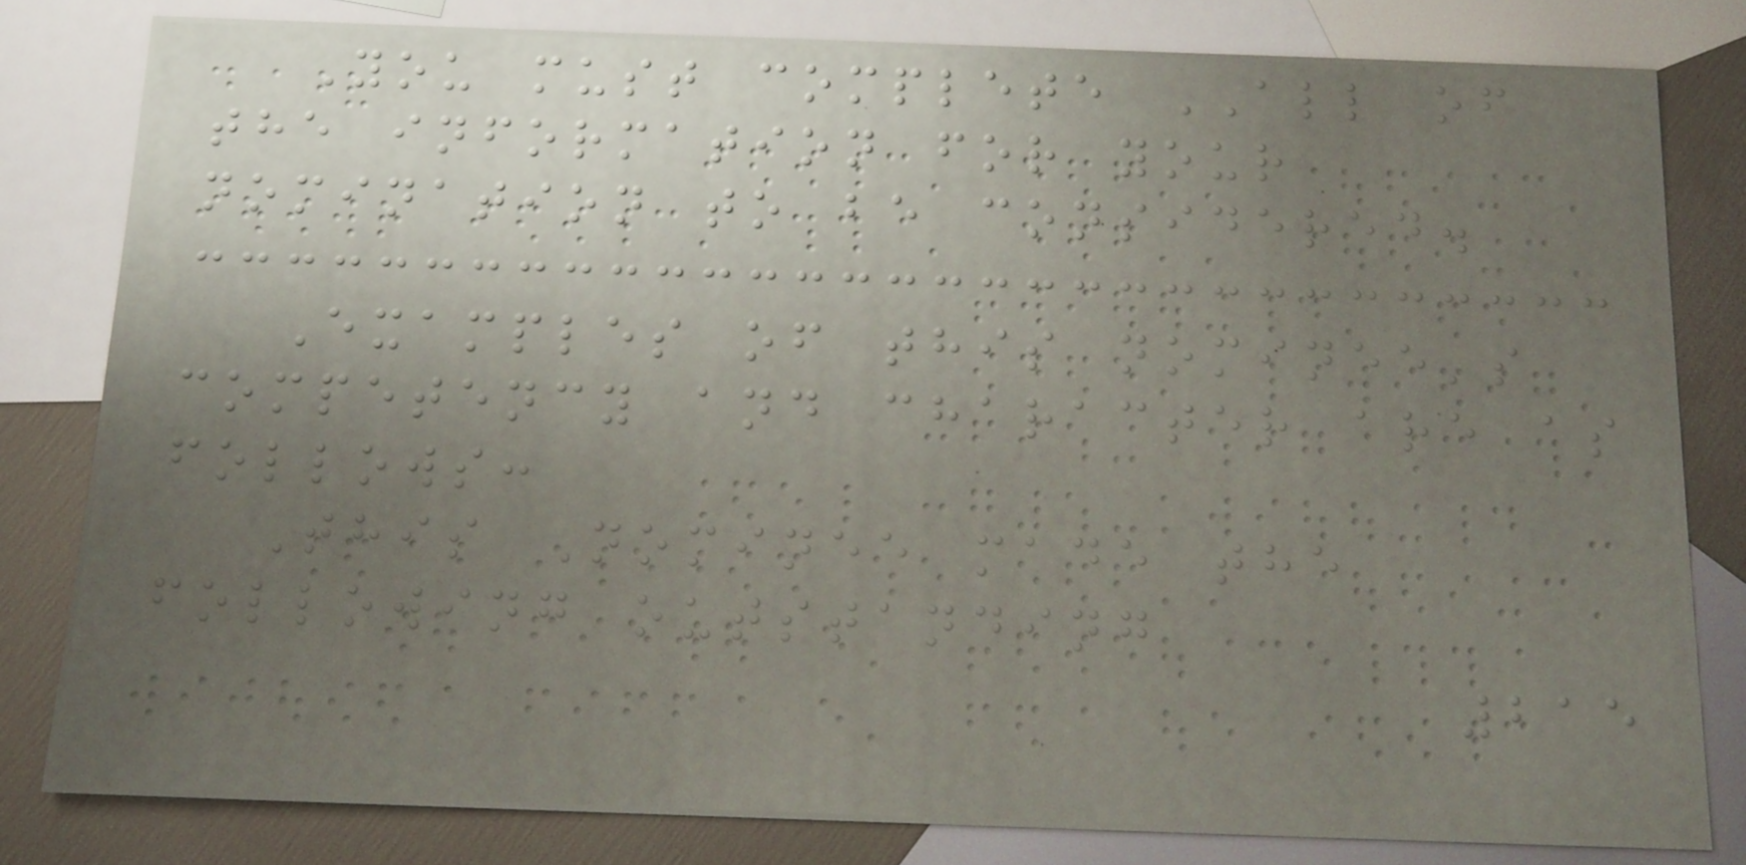You must complete ALL of
the information for your
nomination to be considered.
Examples of this nominee's
competency and character are as
follows:
This Nominee made the
following outstanding
215
